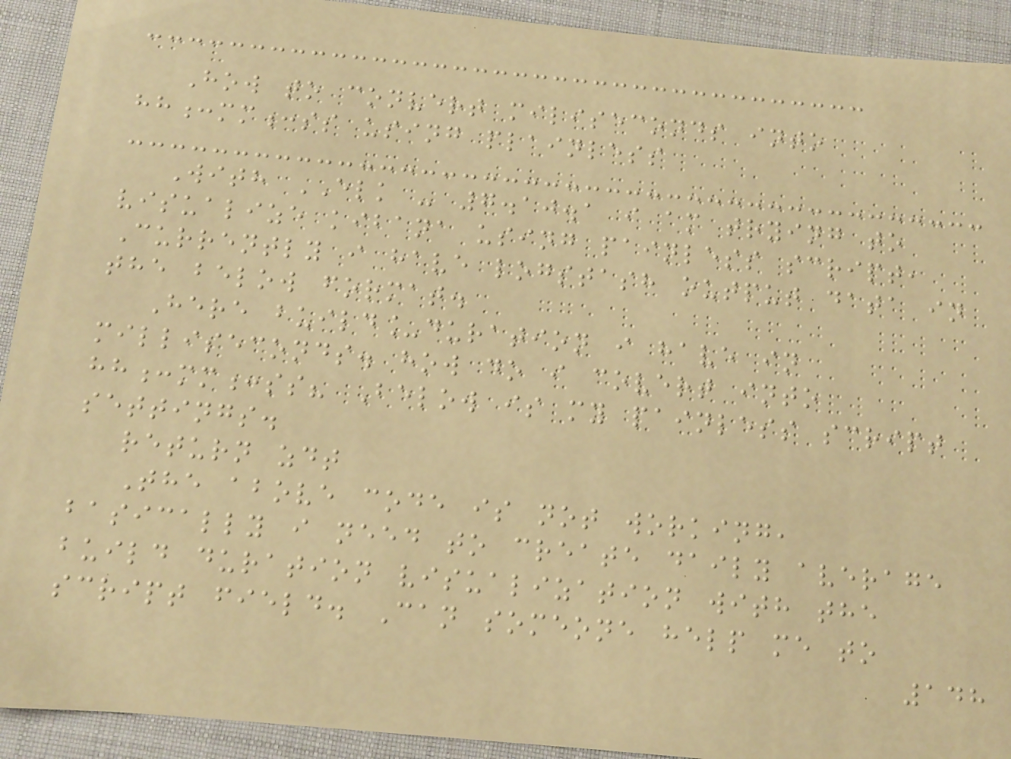How to convert miliseconds into
hh:mm:ss using plainless
With ELK - 7.10.1 i am trying to
visualize kibana using painless script,
Currently i have logstash output data in
the below format.
Here build_duration i have in
milliseconds. how do i covert into
hh:mm:ss? Below is my painless script
settings.
return zdt
The above code is not working,
basically i need to create daily average
build duration visualization with the
script field. Can someone help me to
148
